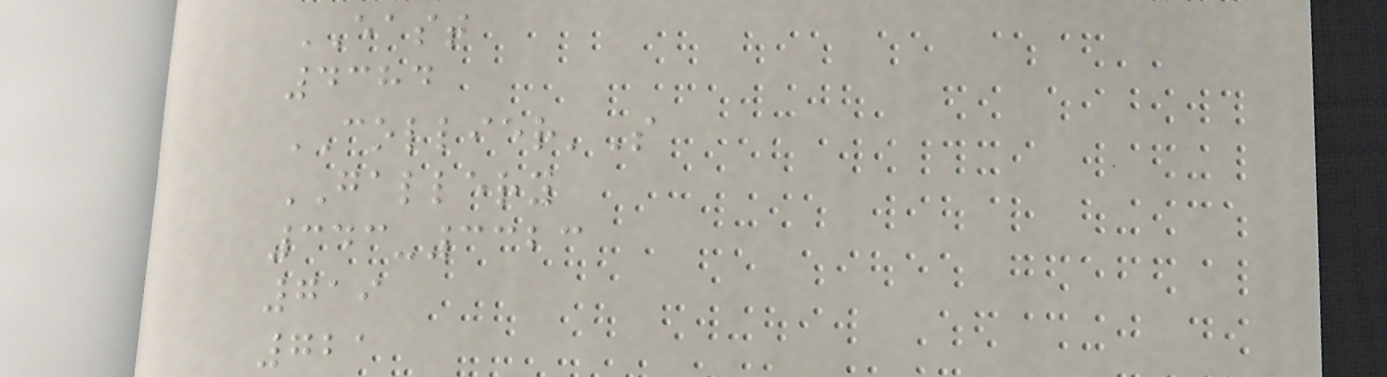EAST
4384
COLLIER'S
GALLERY
343-3323
719
721
